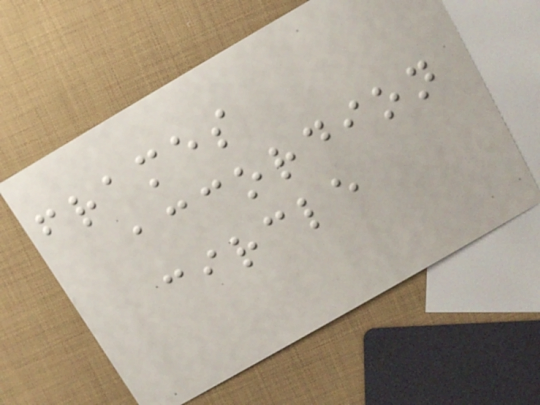frames
accordion
circle
